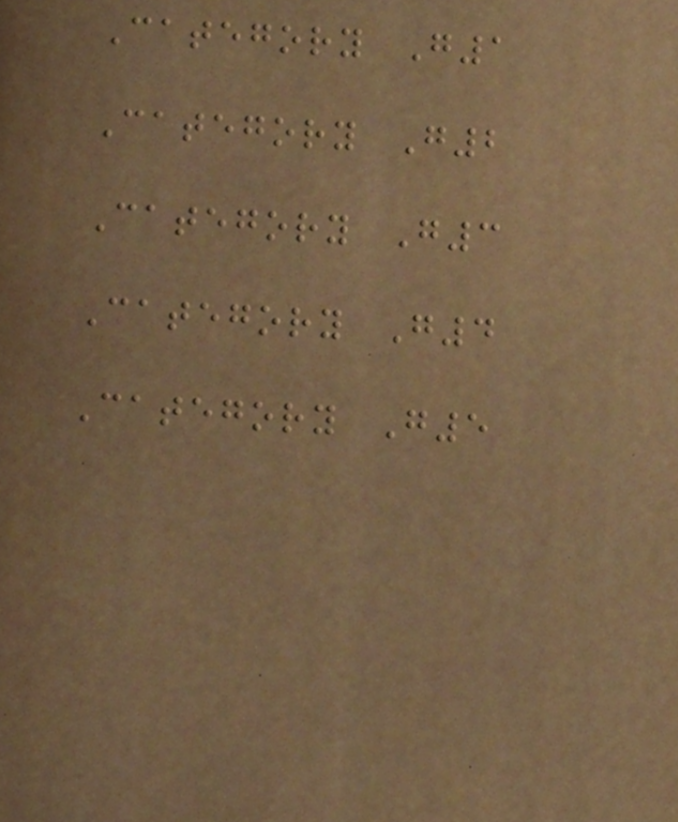Category G1
Category G2
Category G3
Category G4
Category G5
